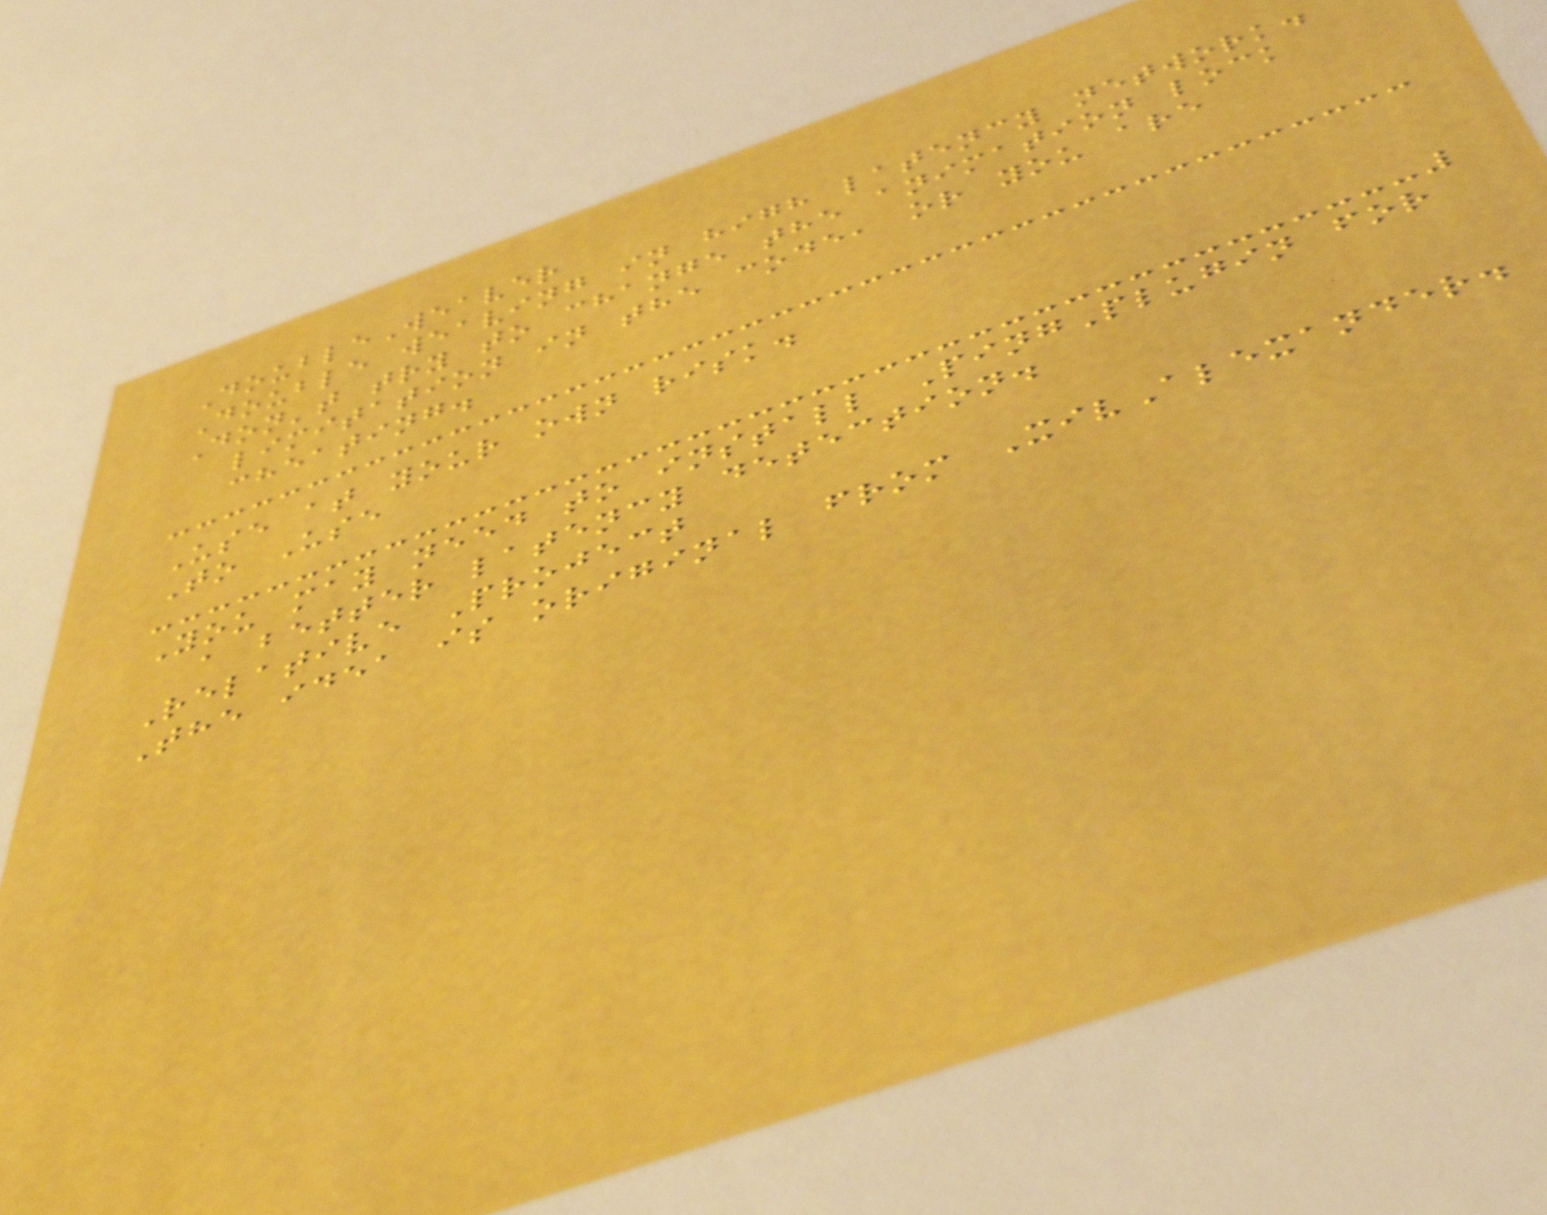DoubleWeaver
Double weaving in high latency network.
Don't try to change the animation lock
limitation in the code, or you are
cheating.
Use at your own risk.
To Use
You may need to install PingPlugin for
a better latency detection.
Relative Project
The idea is original from XivAlexander.
